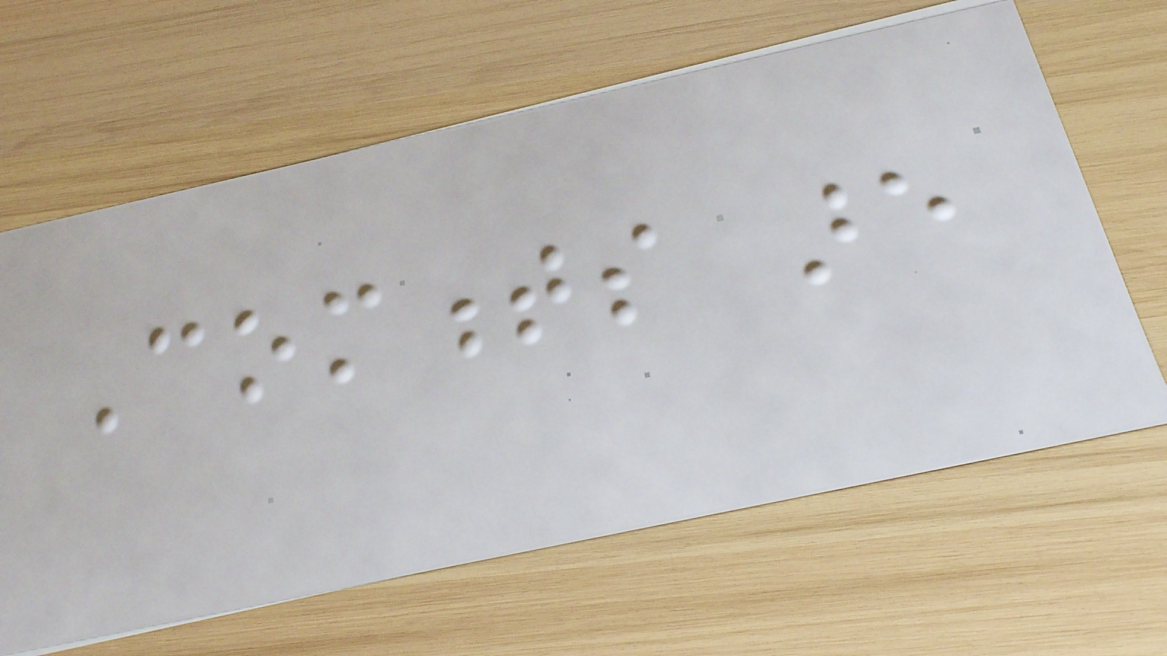Comments are
